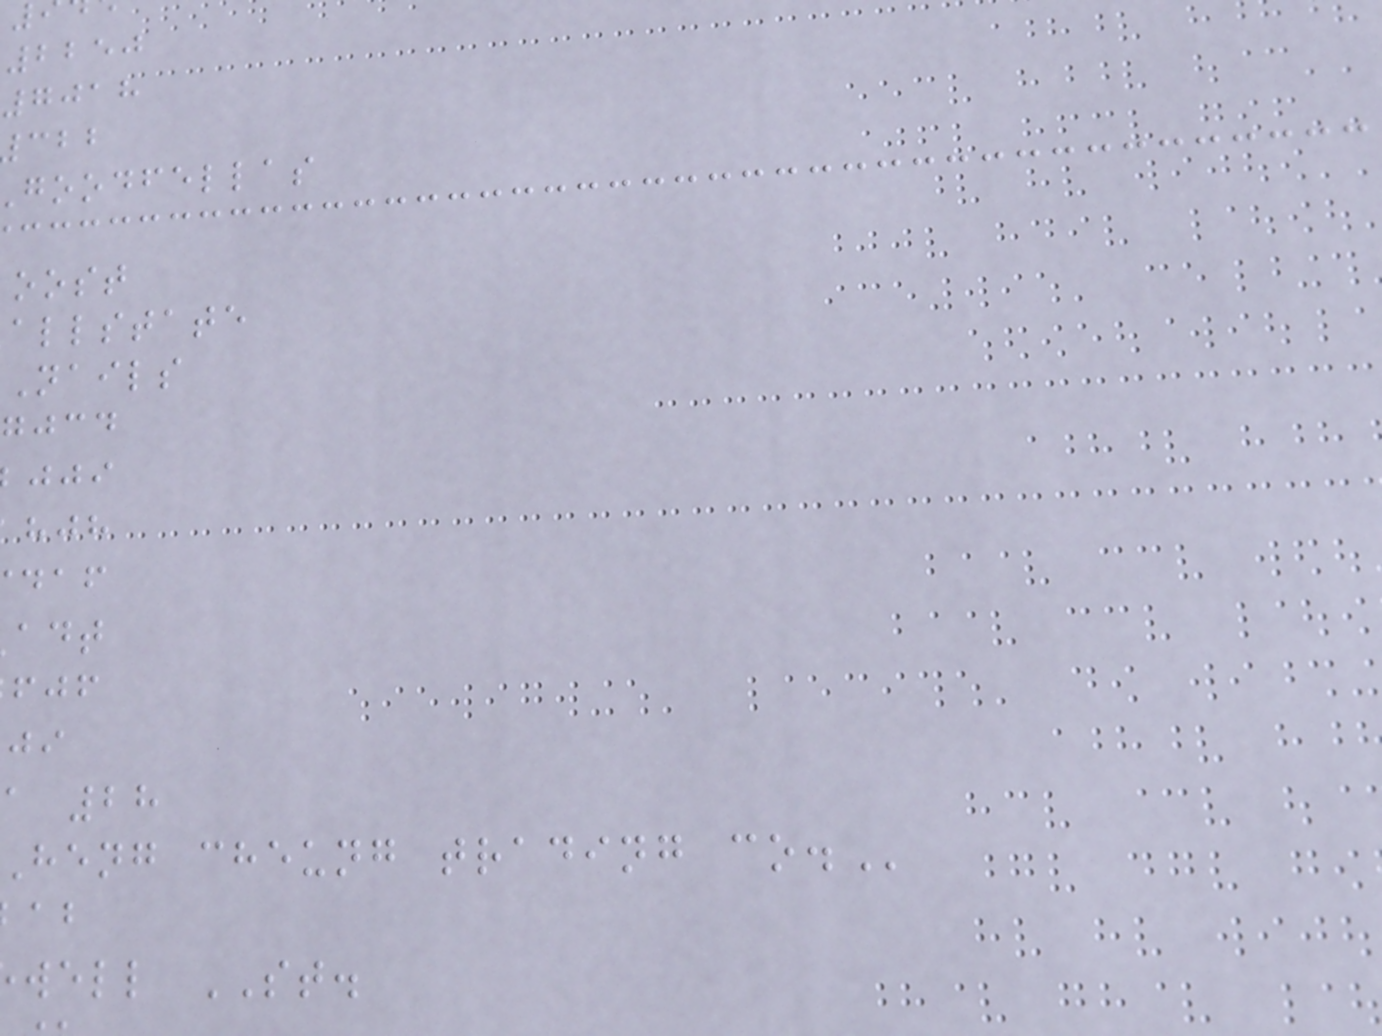2250
7018
goodfellas
oost
allstate
nails
gjcd
a 28
heng cheung trading
well ST.
